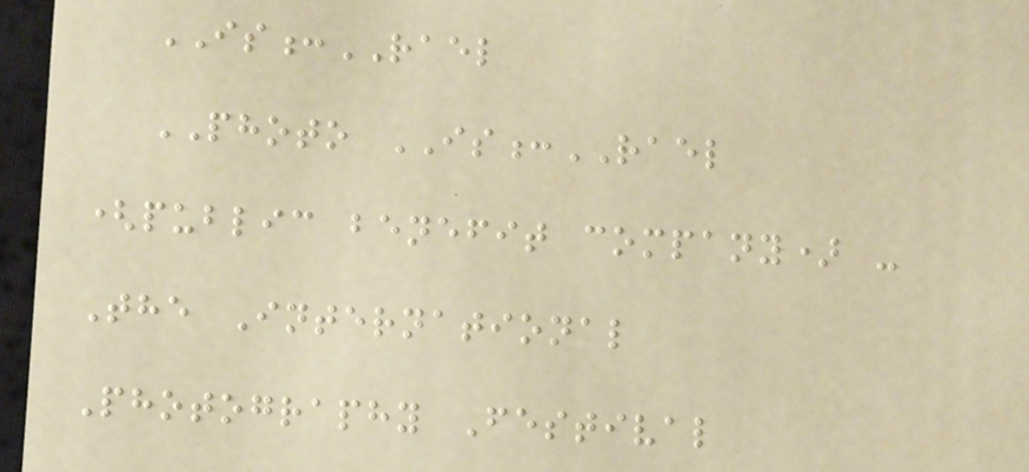IS:RAEL
PHOTO IS:RAEL
(public benefit company) -
The International
Photography Festival
